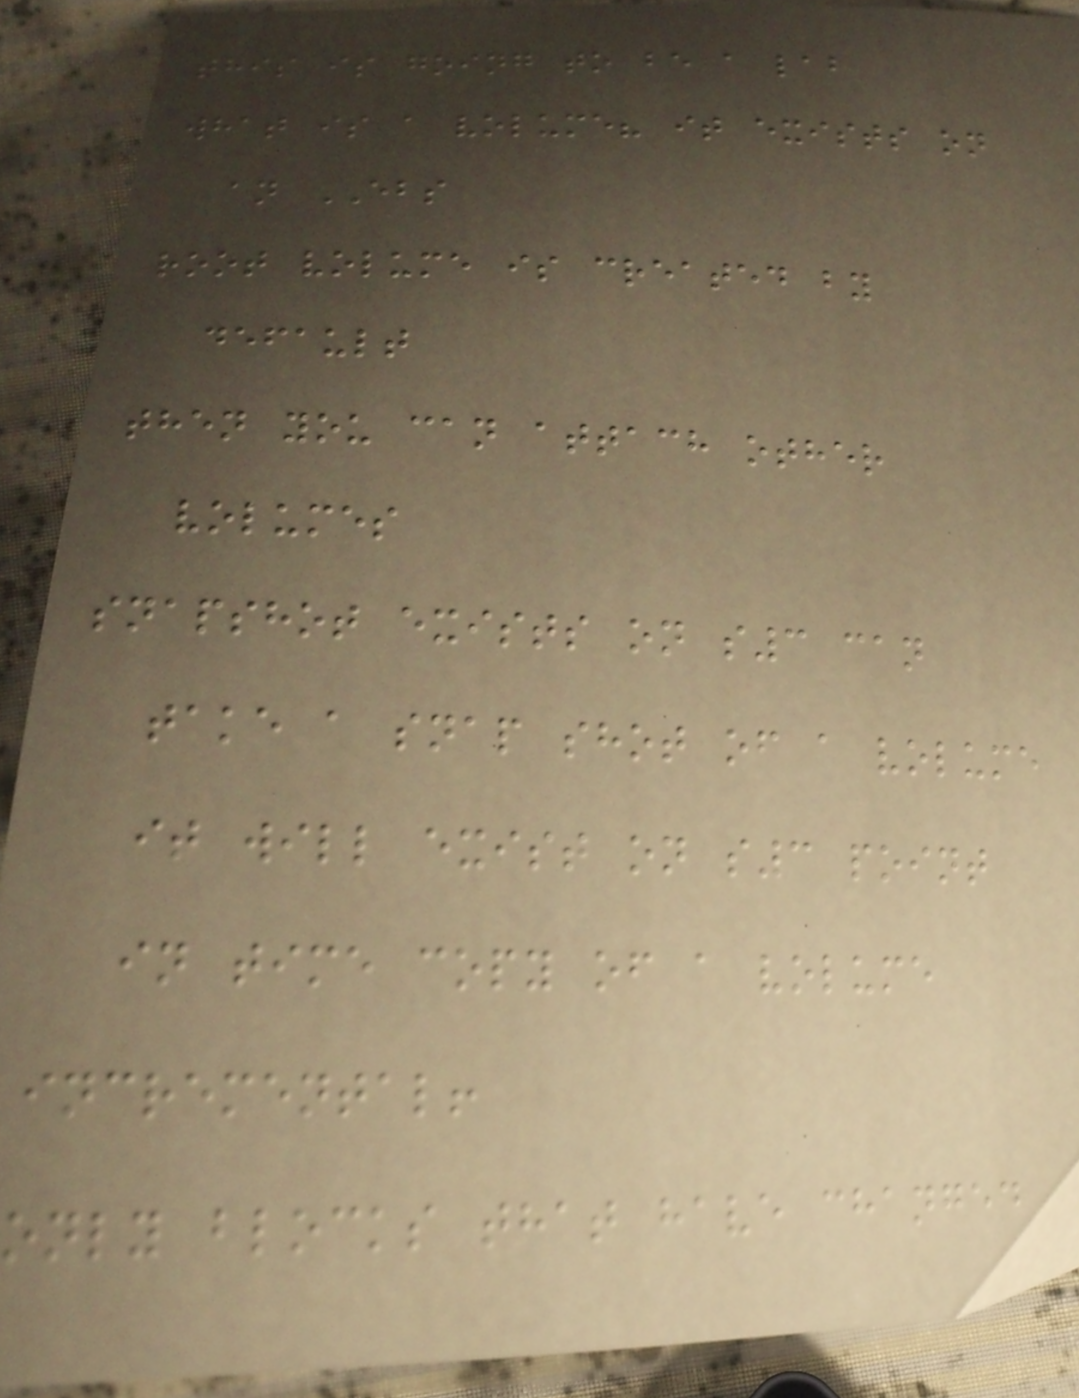this is going to be a lab
what is a volume? it exists on
an EBS
root volume is created by
default
then you can attach other
volumes
snapshot exists on s3 can
take a snap shot of a volume
it will exist on s3 point
in time copy of a volume
incremental!
only blocks that have changed
